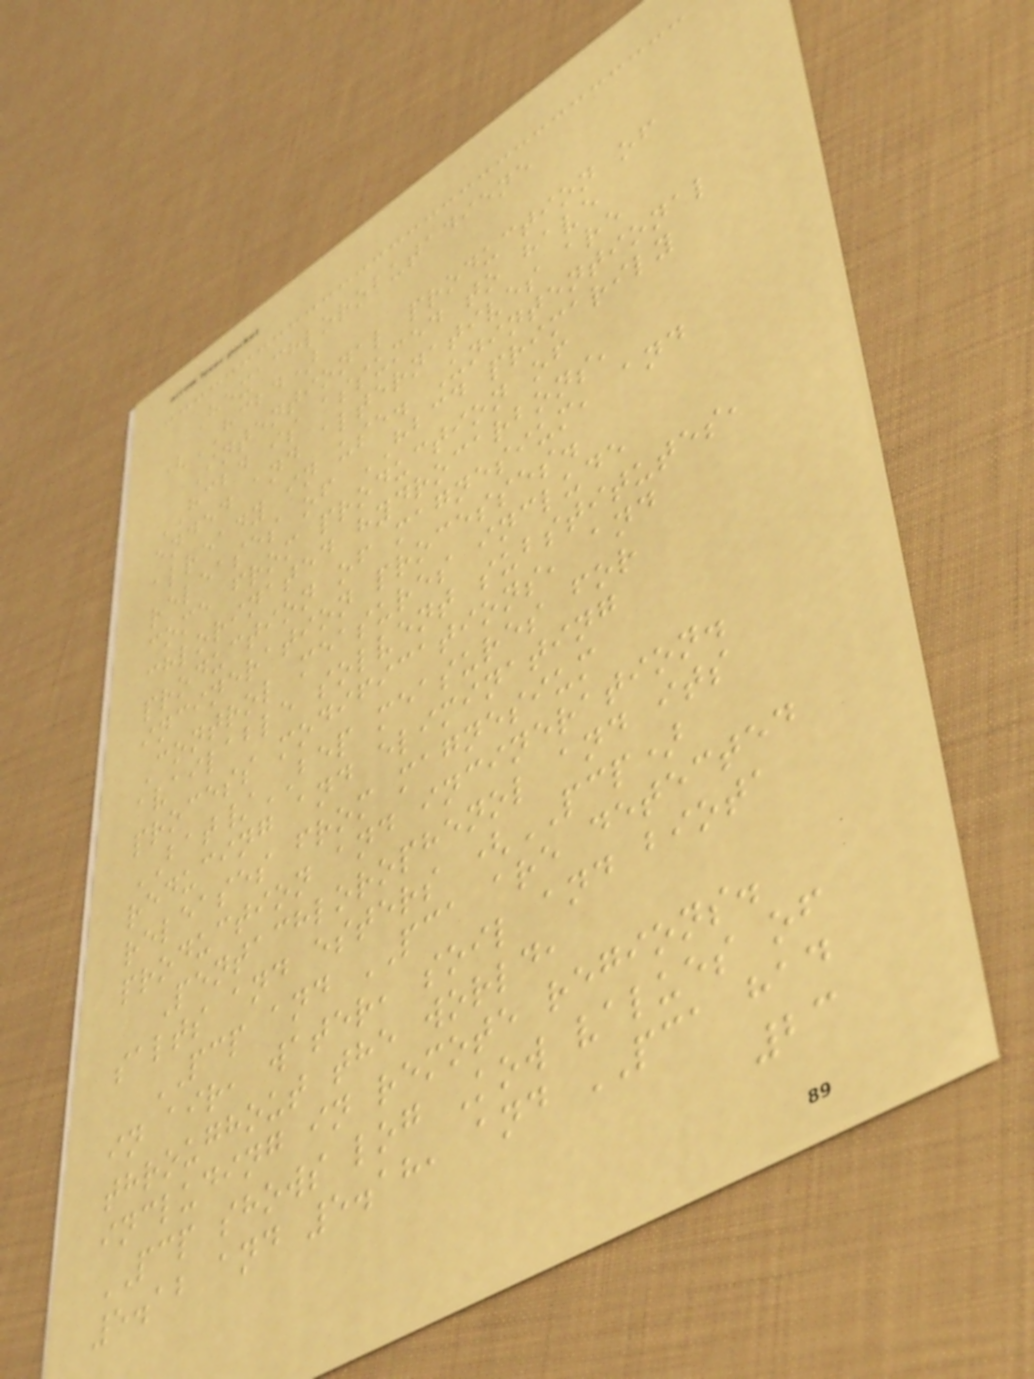Hexachlorobutadiene
(HCBD)
Intentional production of
HCBD is assumed to have
ended and alternatives are
already in use. Unintentional
releases of HBCD primarily
come from production of
chlorinated hydrocarbons,
production of magnesium, and
incineration processes.
Control measures include
available solvent substitutes,
process modifications, and
BAT/BEP measures for
reducing and eliminating
releases from magnesium
production and incineration.
Pentachlorophenol and its
salts and esters (PCP)
PCP and PCA are detected
in air, water, soil and biota
throughout the world,
including in remote regions.
PCP shows log Kow values of
5.12 and 5.18, and PCA had
23
